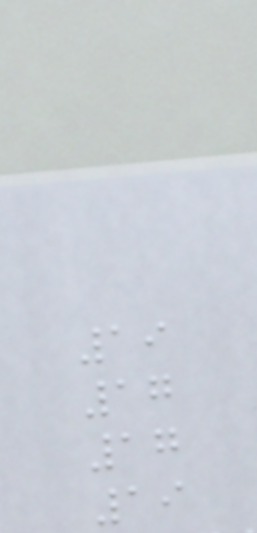19
17
17
19
